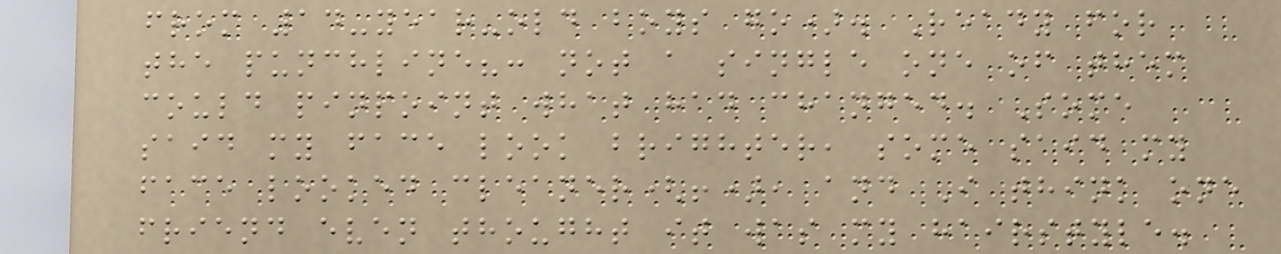from 14-year-old boys go). Ready for
the punchline?: not a single one of them
could pinpoint what had changed. Some
said my face look brighter, some said my
face looked cleaner(!), and I think one
friend even thought it was my hairstyle.
